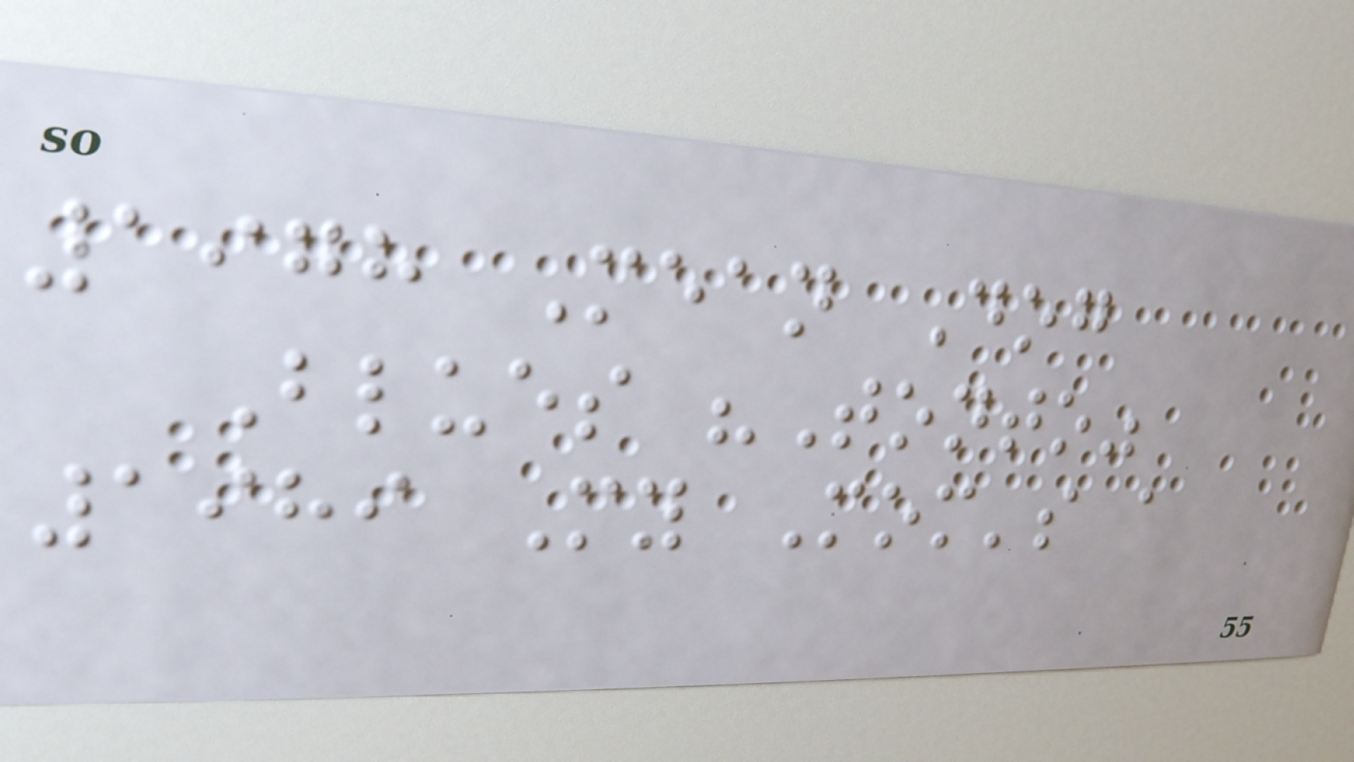1978 Mean Dog
Blues "Tonto"
1989 My Mom's a
